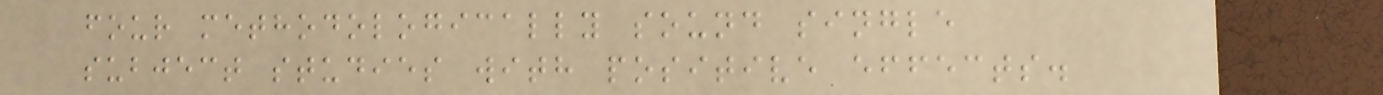four methodologically sound single
subject studies with positive effects.
